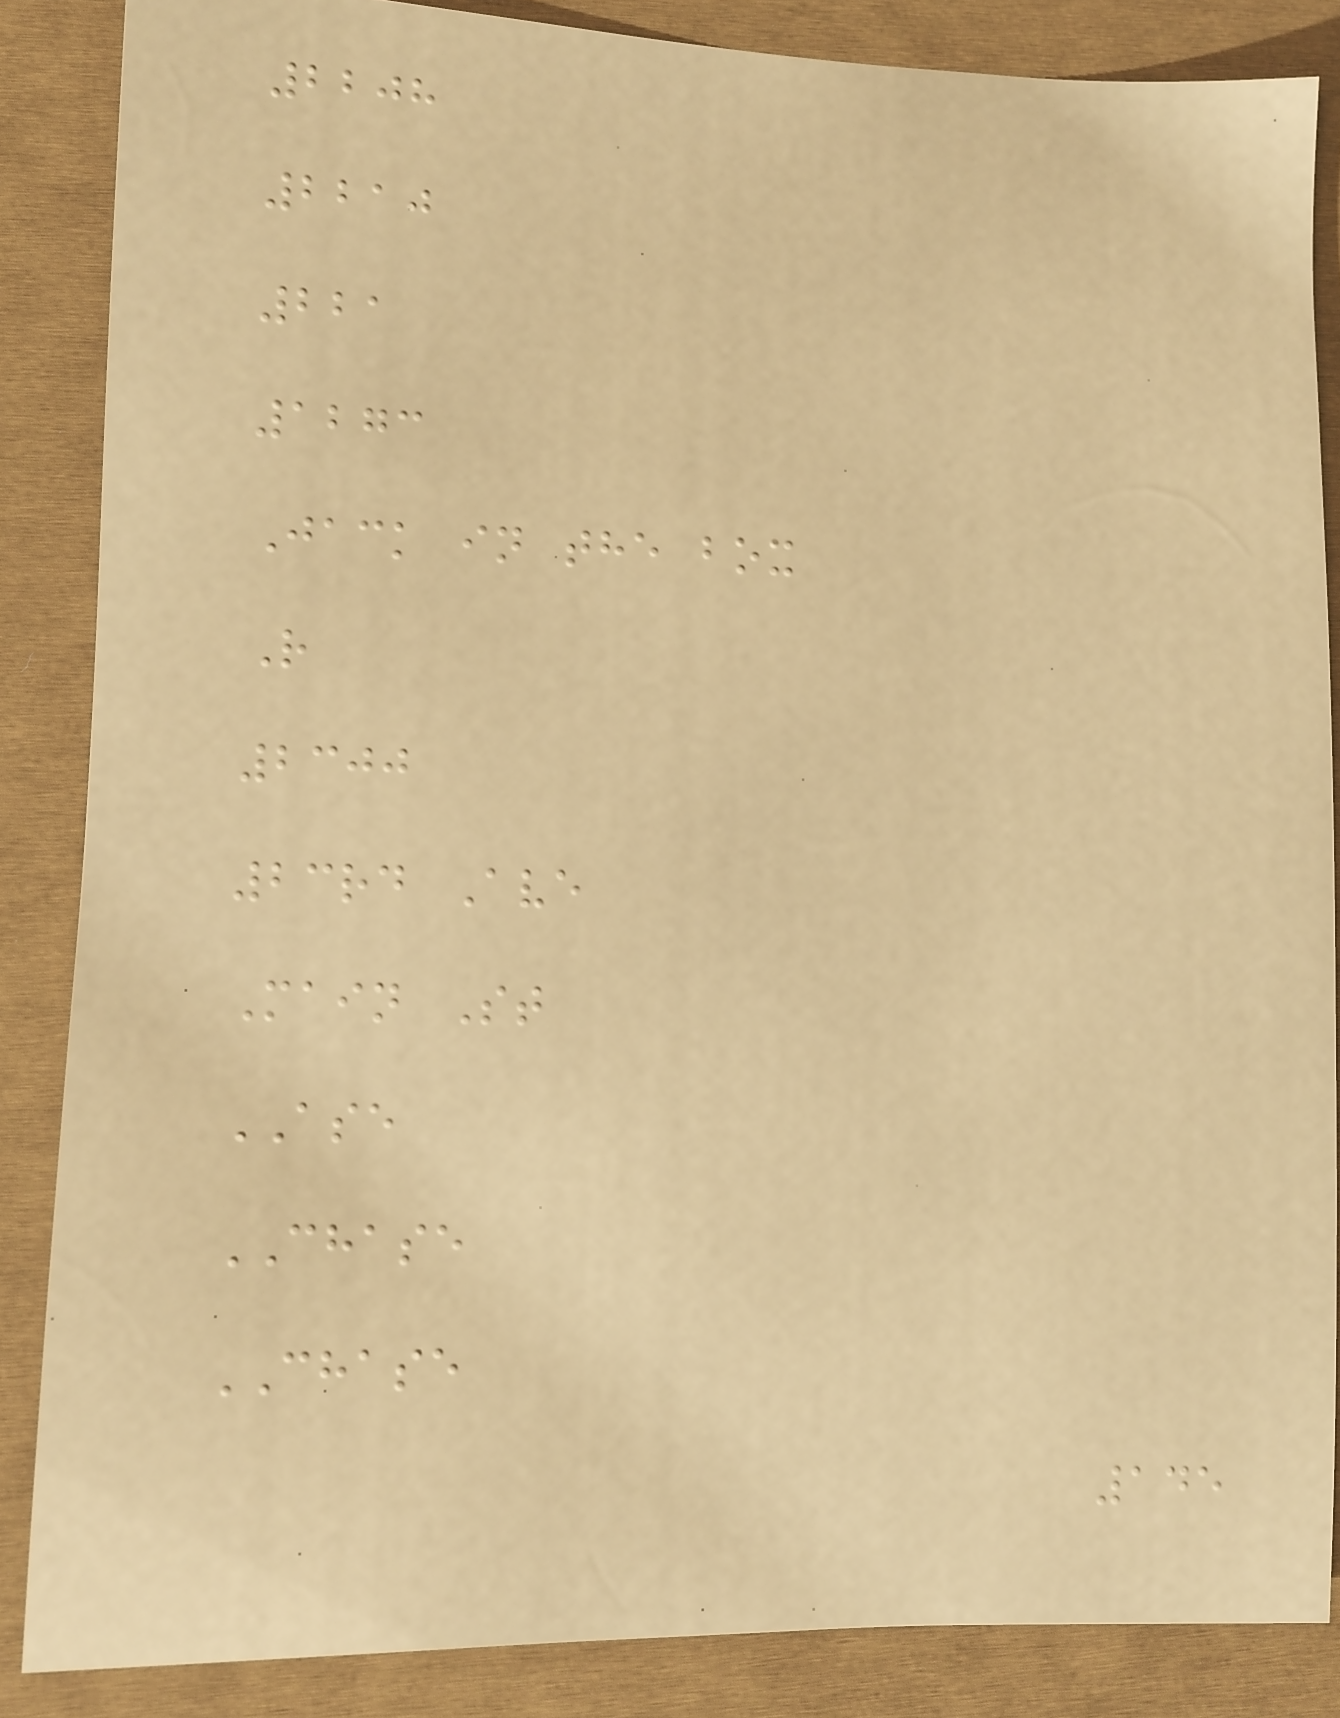2208
2210
221
1273
Jack in the box
R
2300
23rd Ave
Main St
ASE
CHASE
CHASE
145
